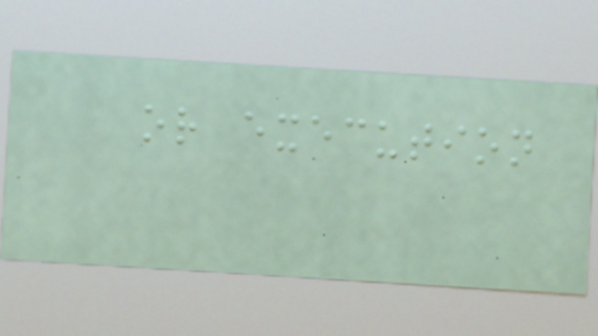or execution
